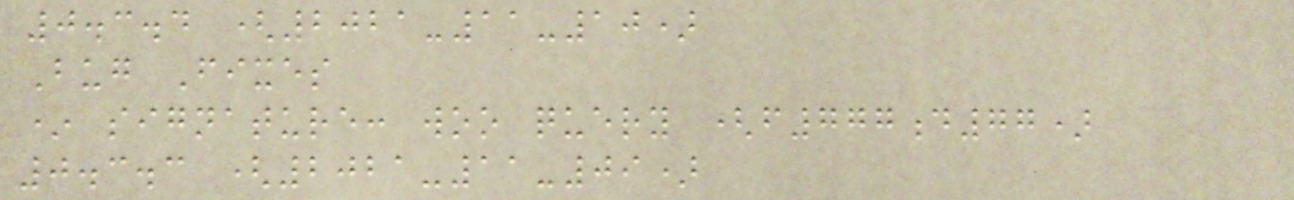0.3.4 (2021-11-10)
Bug Fixes
* signature: woo query (f777d77)
0.3.3 (2021-11-09)
